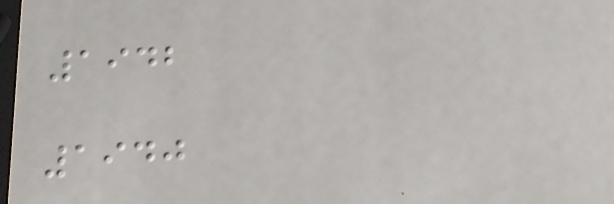1942
1940
